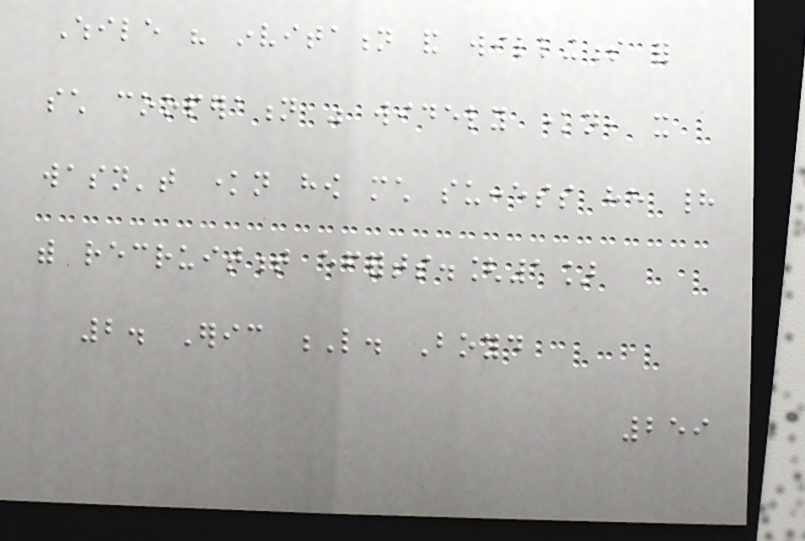While his invitation and willingness for
such cooperation was widely known, it
wasn't known how much success he had
with recruitment efforts.[1]
2. Eric L. Boyd
259
